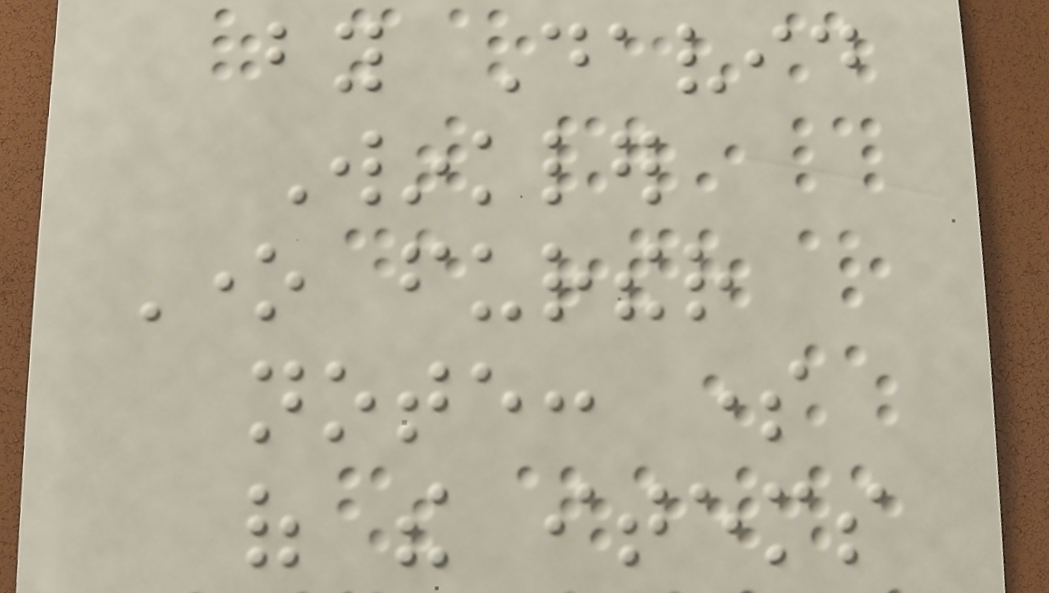by David
Winkler
One further
note: some
of the items
